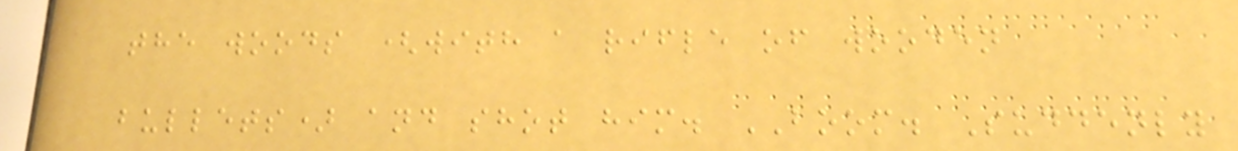the woods (with a rifle of wooden
bullets) and shot him. BOOM. Suddenly
